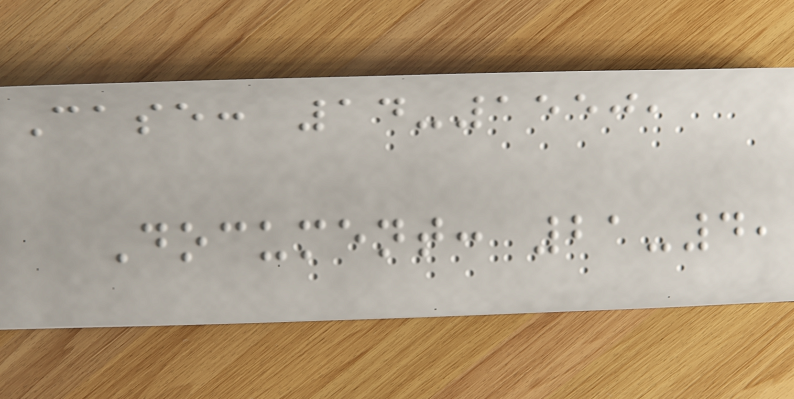Case: 14-1550,
Document: 21-4,
